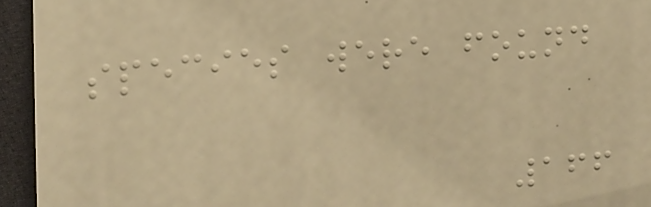species were found
166
